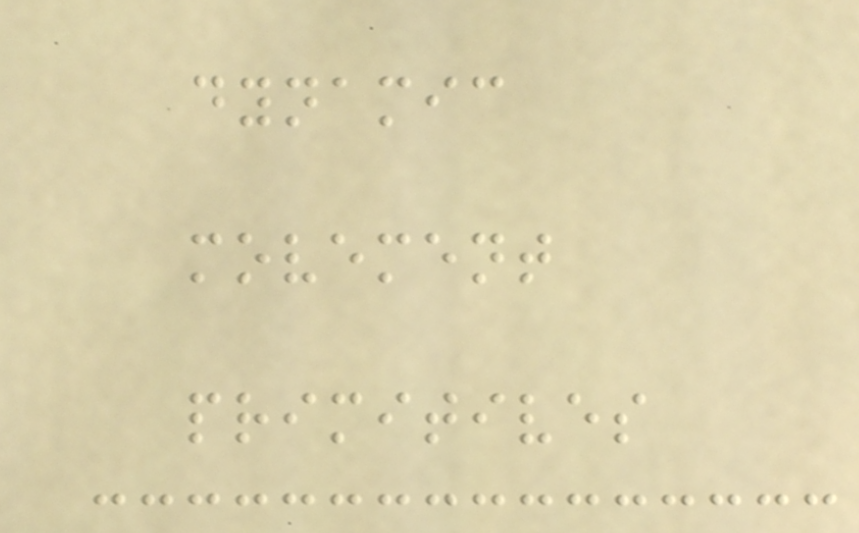dynamic
movement
primitives
